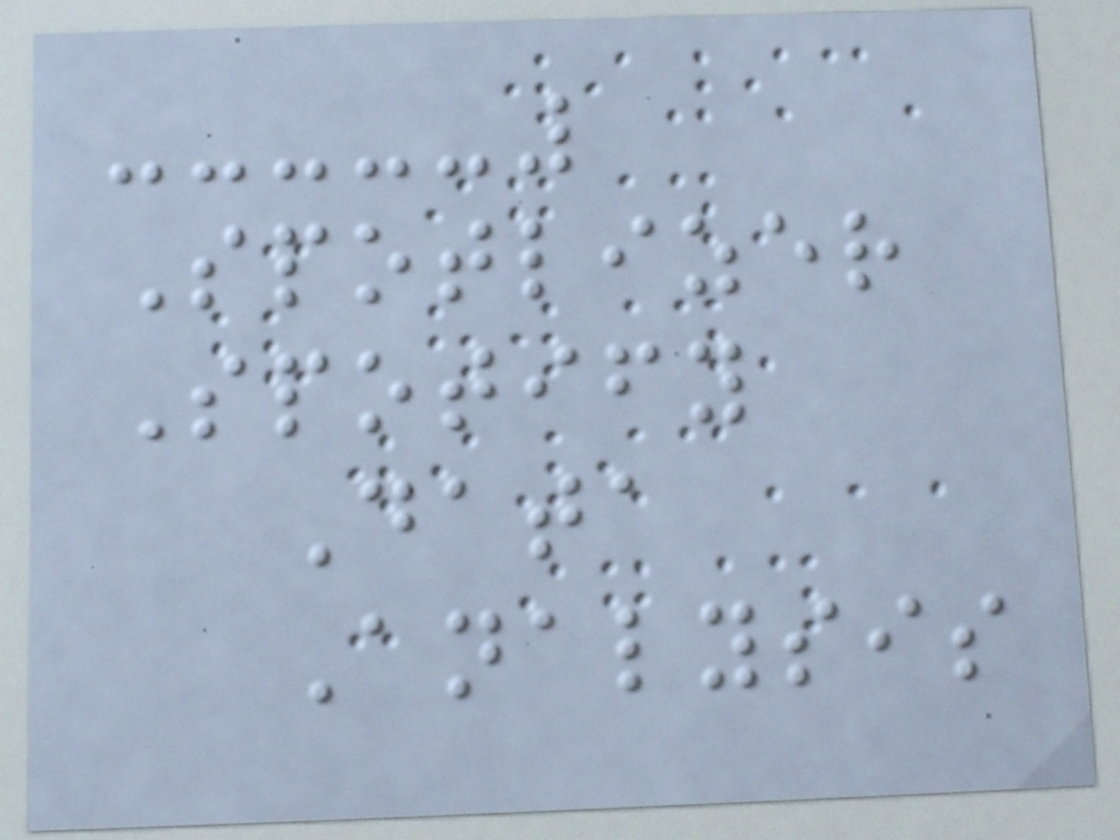Spotlizer
Spotify
Data
Analysis
